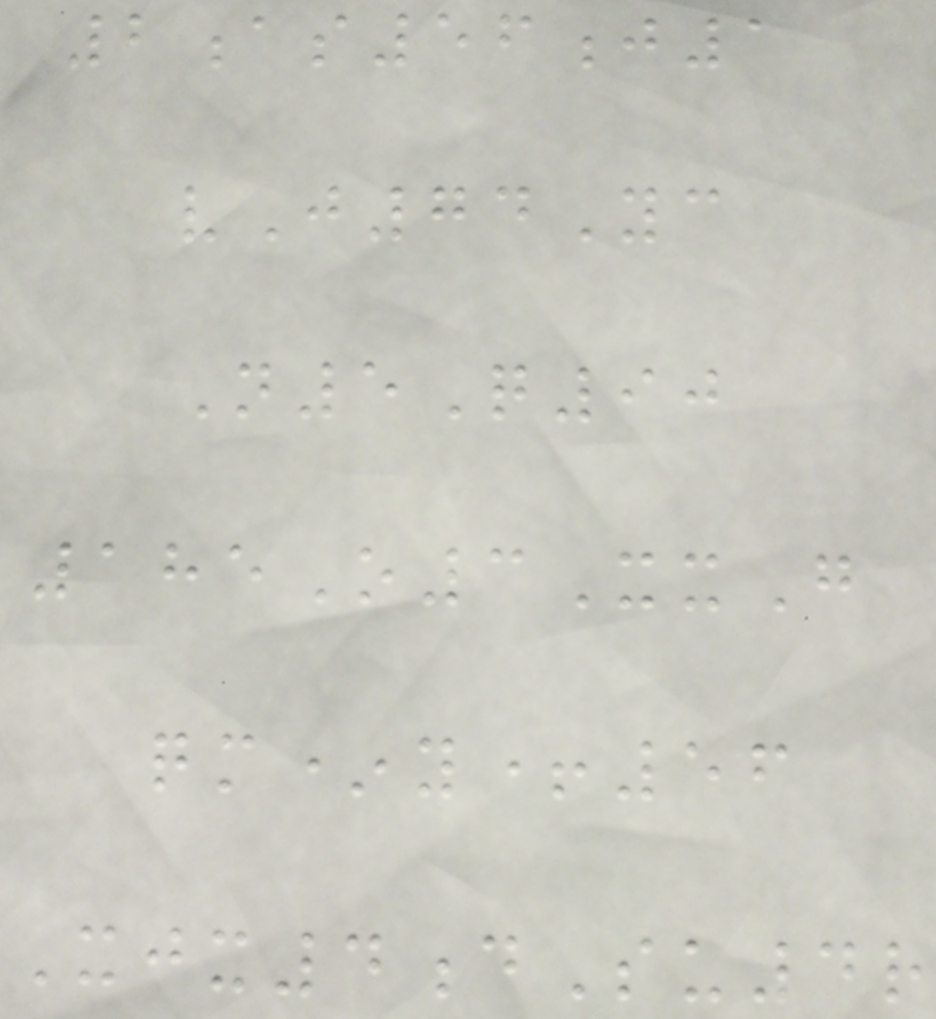2as56j1
vJ74Yc
N5Q90
185O3XxG
qm*y+56
Xjx4dSu4r
